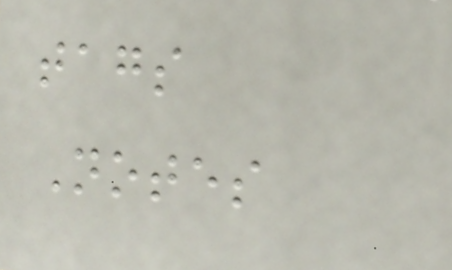tags
Notes
